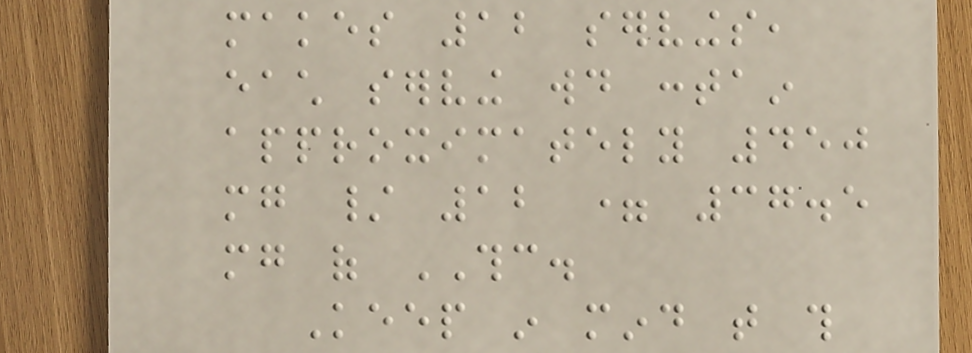makes 12 servings,
each serving would contain
approximately 450
mg / 12 = 37.5
mg of THC.
Keep in mind that this
